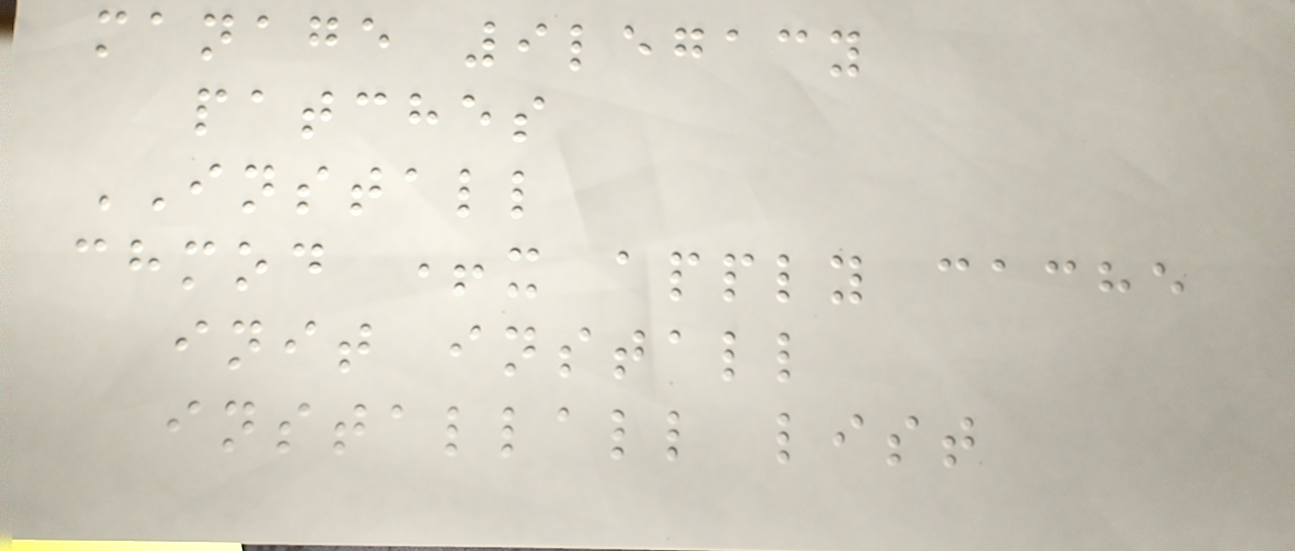manage 9legacy
patches
INSTALL
chmod +x apply cache
init install
installall list
